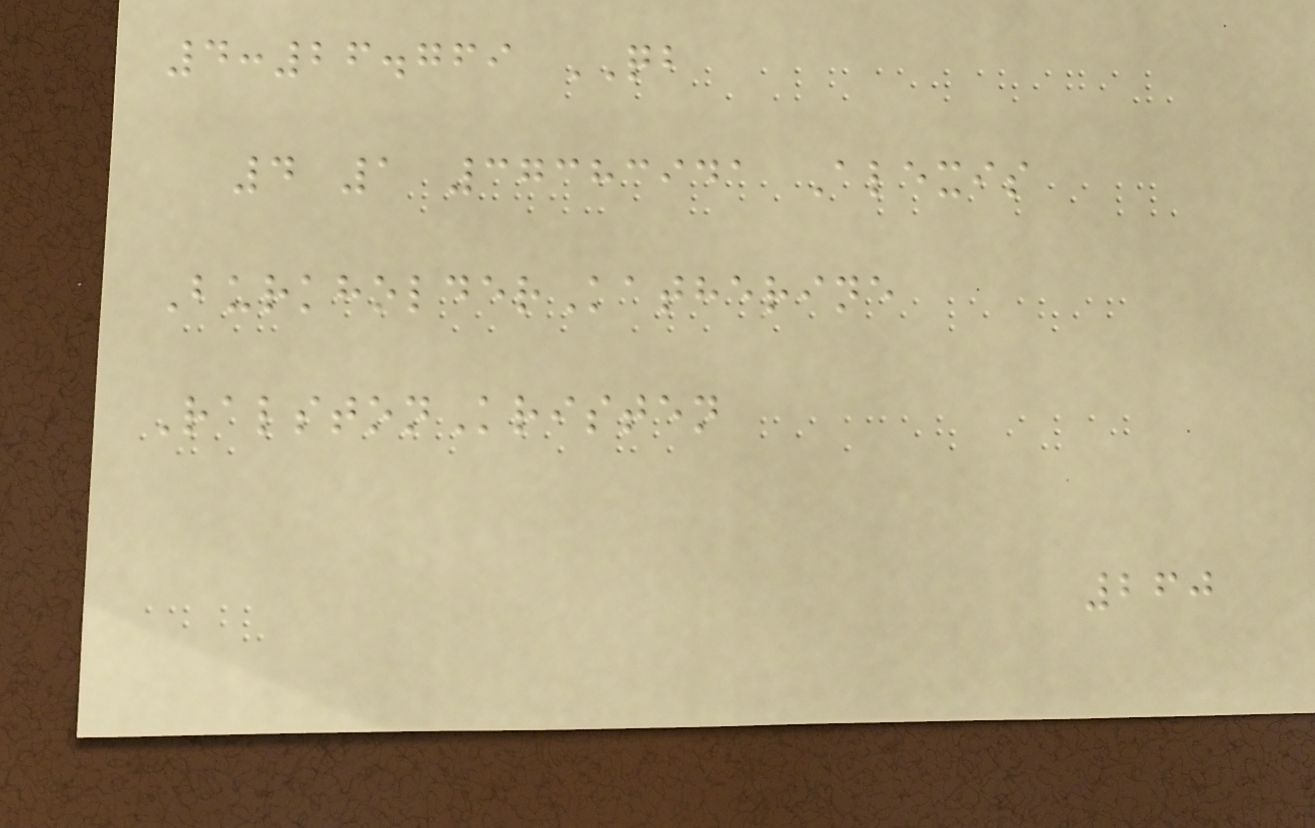4:26.769 QB
4 1 37383941 Alexis
BurkholderKatherine
RalstonKristen
260
